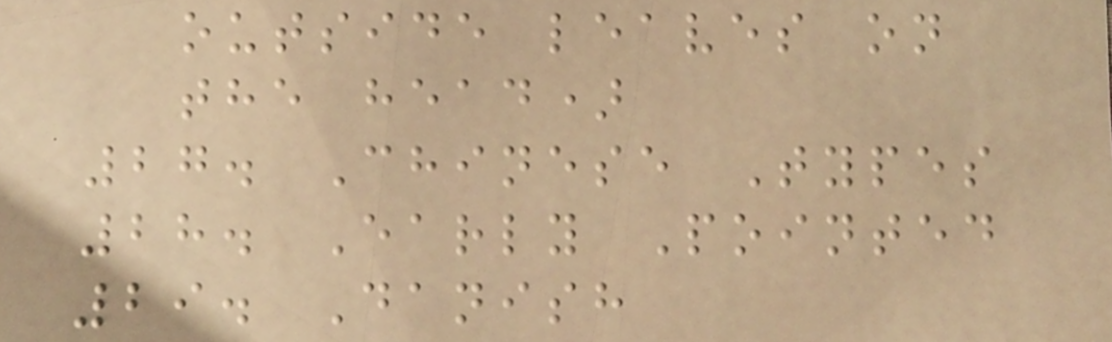outside leaves on
the head)
27. Chinese Types
28. Early Pointed
29. Danish
